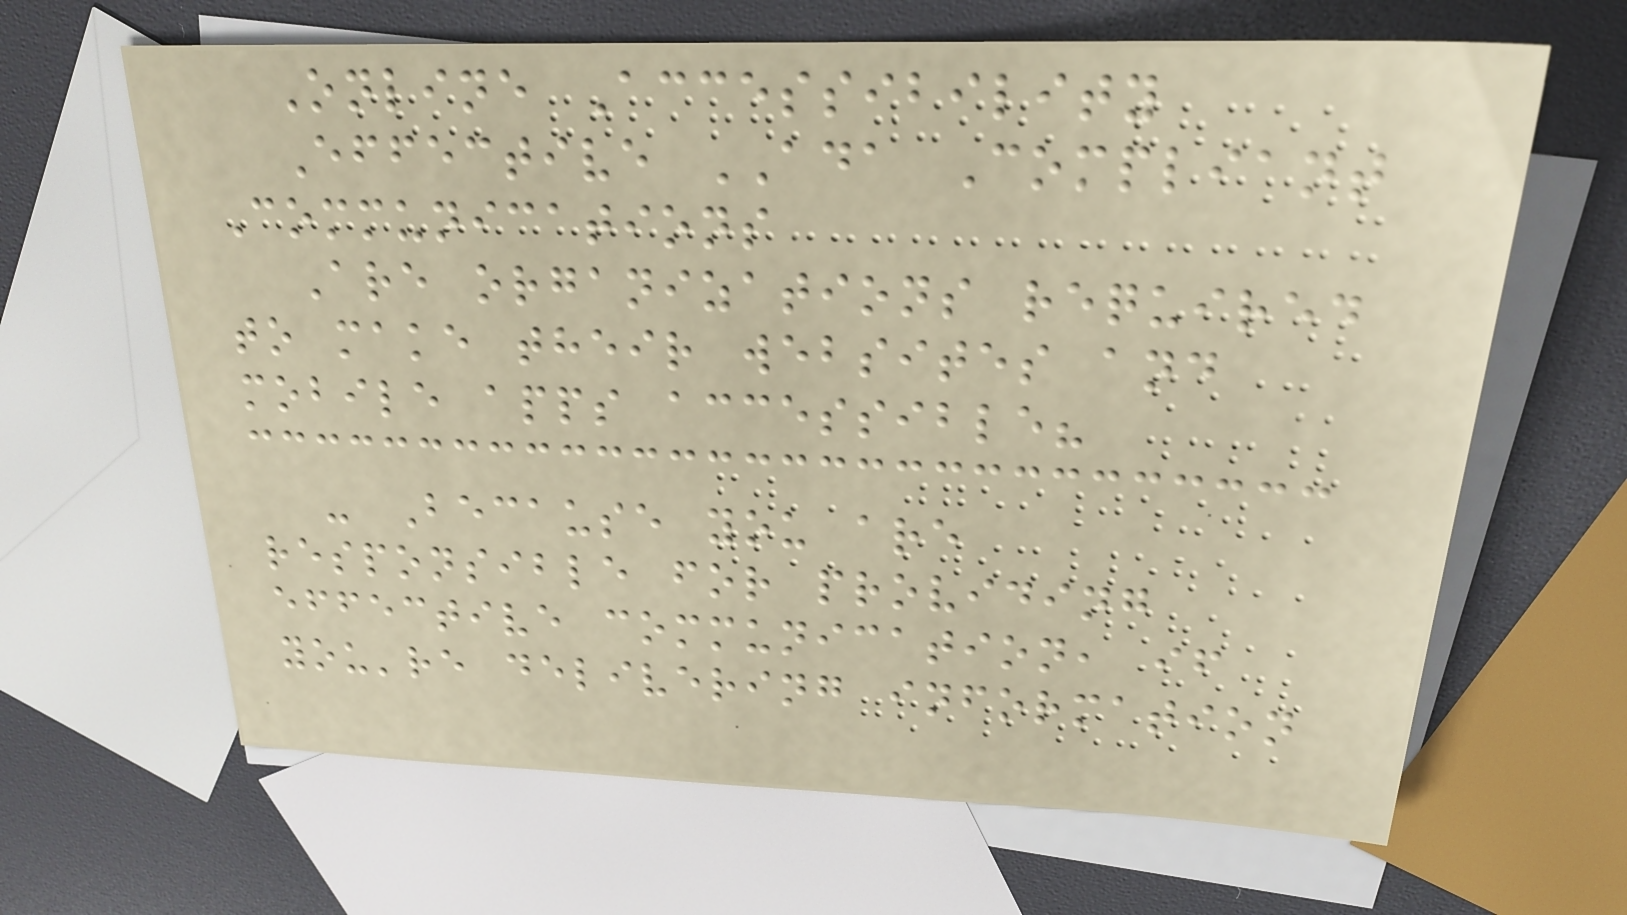Online Accessibility
Effective ADA Compliant
Communications
Are organizations required
to make their websites and
mobile apps accessible?
- Because you are
responsible for providing
effective communication, if
you're delivering information
